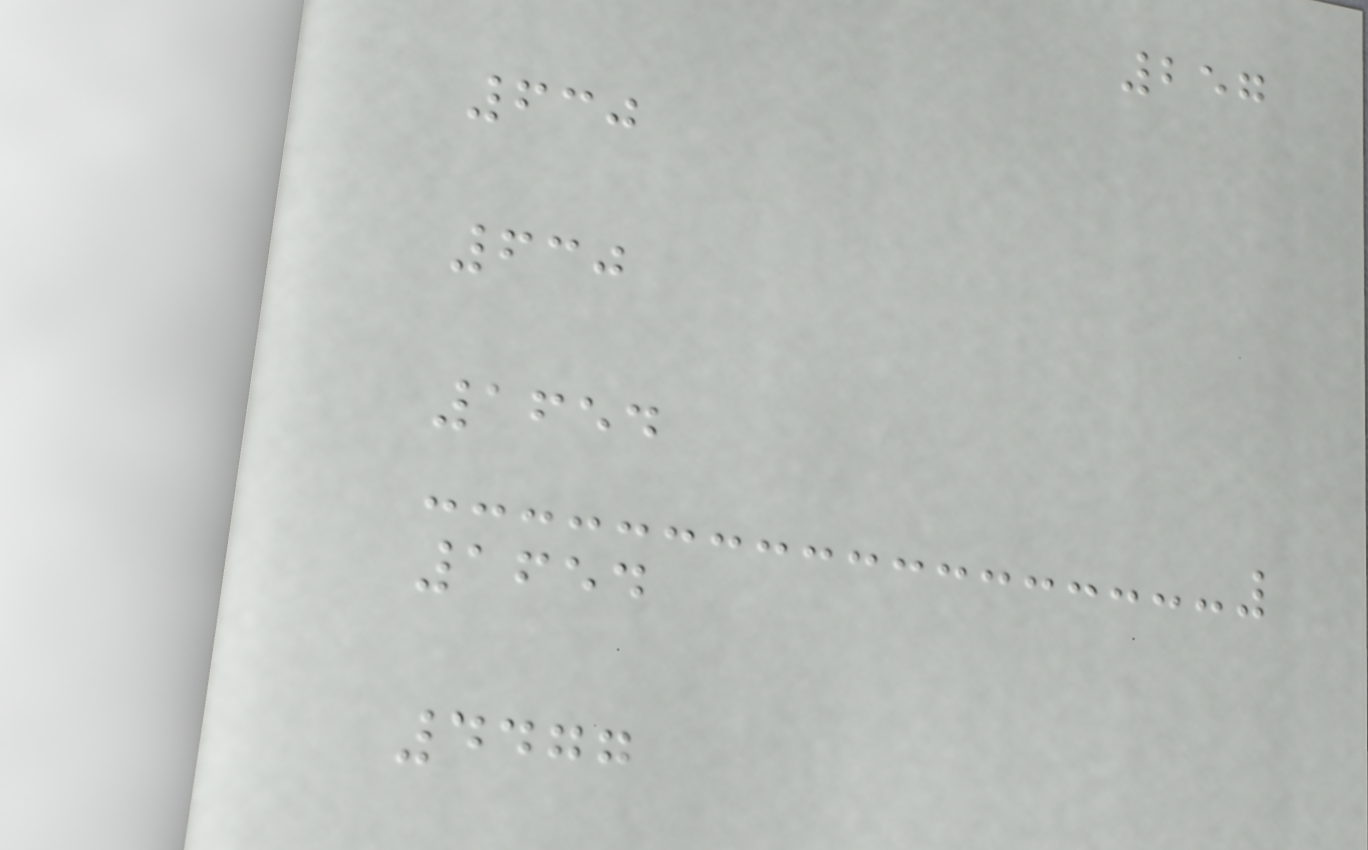257
630
630
1654
1654
4477
